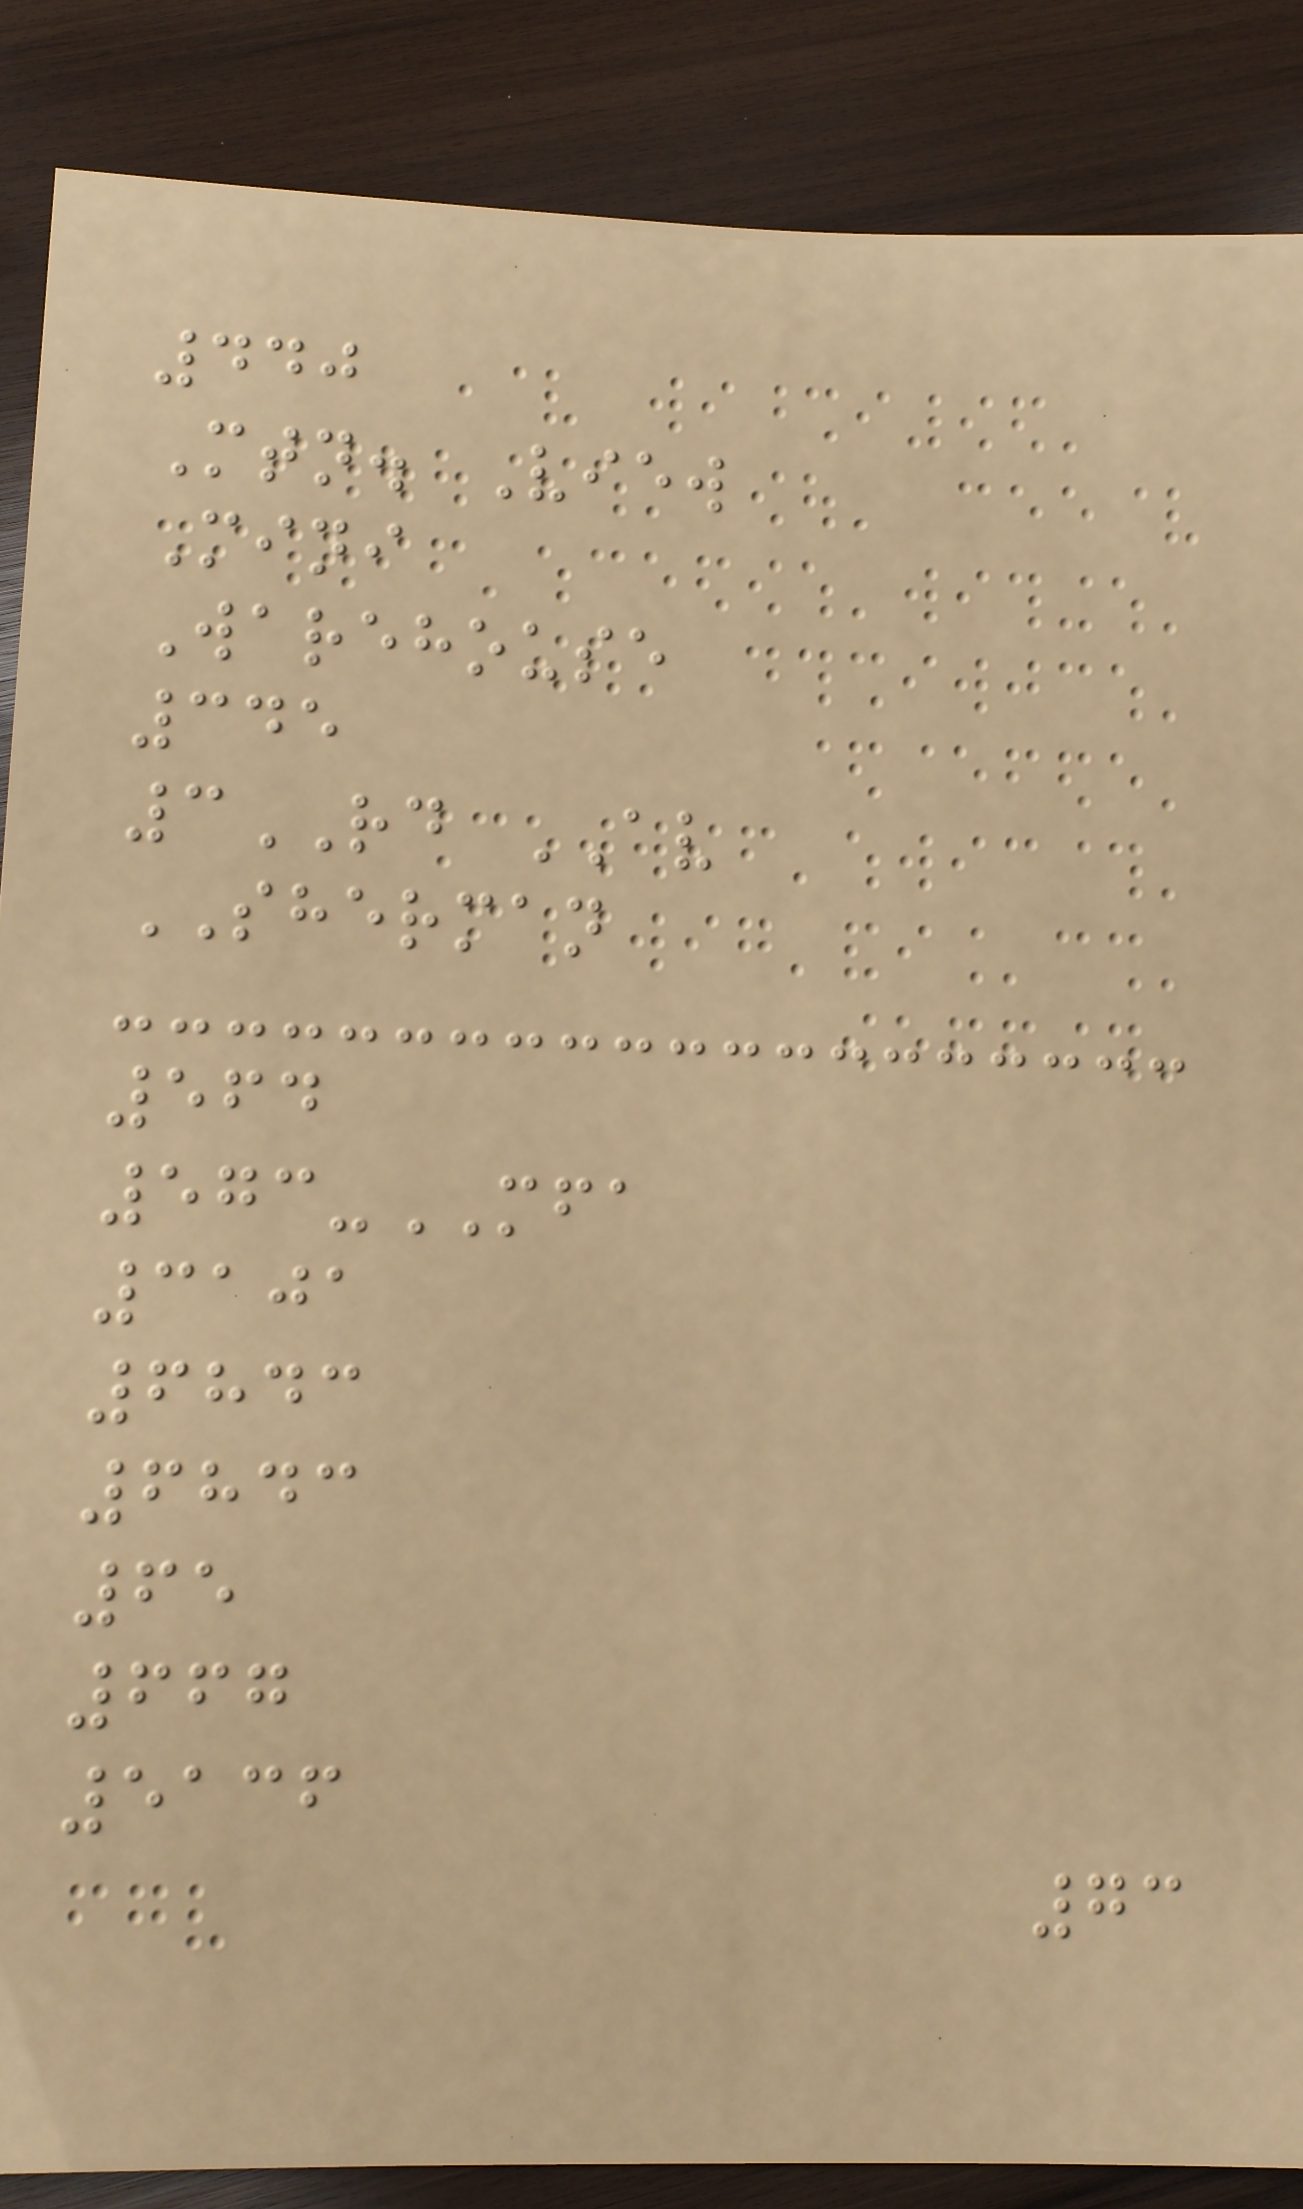440
Mtn. View
Mini
Warehouse
345
3RD AV
SHERMAN
564
573-MFA
3101
6843
6843
65
667
5136
73
